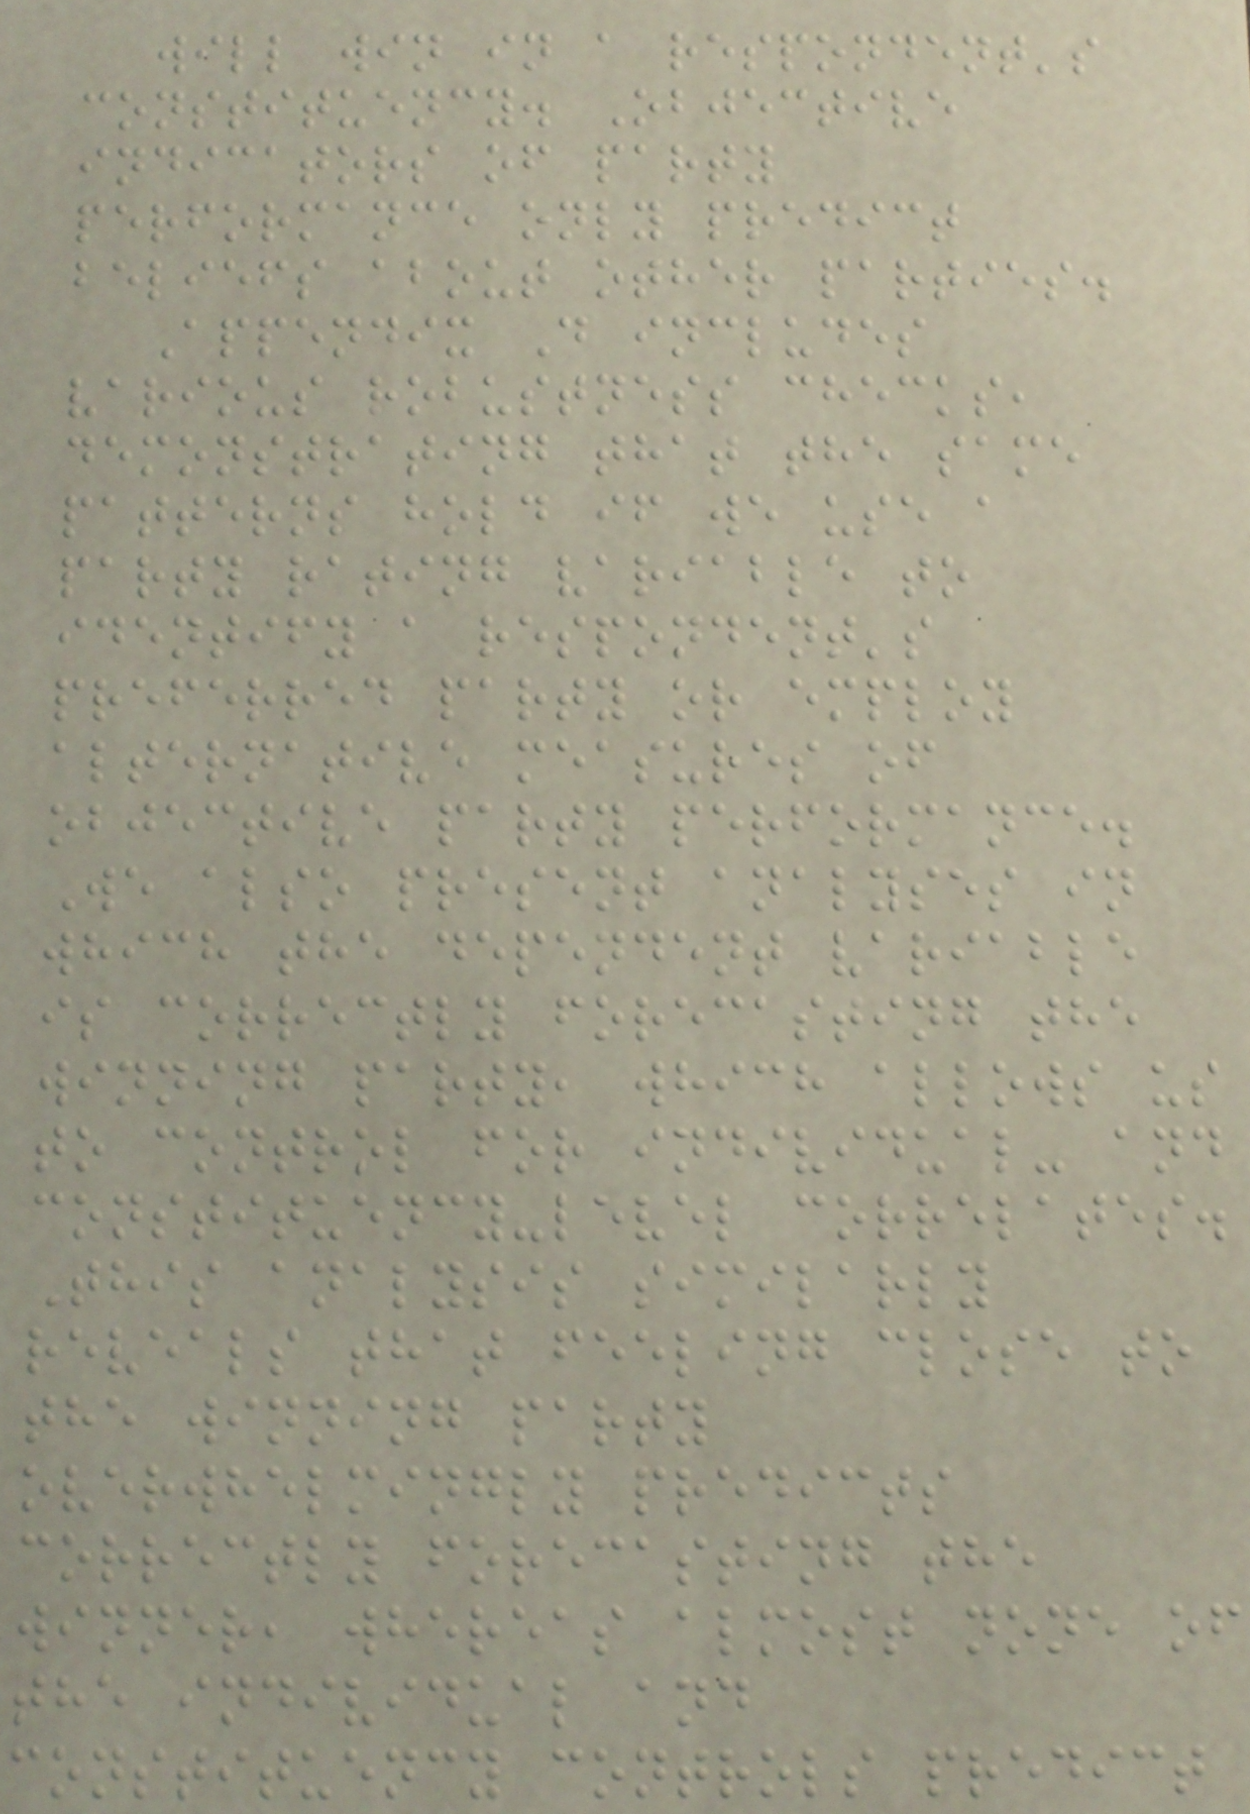will win in a respondent's
constituency. Objective
indicators of party
performance only predict
beliefs about other parties.
Appendix D includes
various robustness checks,
demonstrating that the same
patterns hold if we use a
party rating variable to
identify a respondent's
preferred party or employ
alternative measures of
objective party performance.
We also present analyses in
which the dependent variable
is correctly forecasting the
winning party, which allows us
to control for individual- and
constituency-level correlates.
This analysis similarly
reveals that feeling close to
the winning party
overwhelmingly predicts
correctly forecasting the
winner, whereas almost none of
the individual and
constituency controls predict
